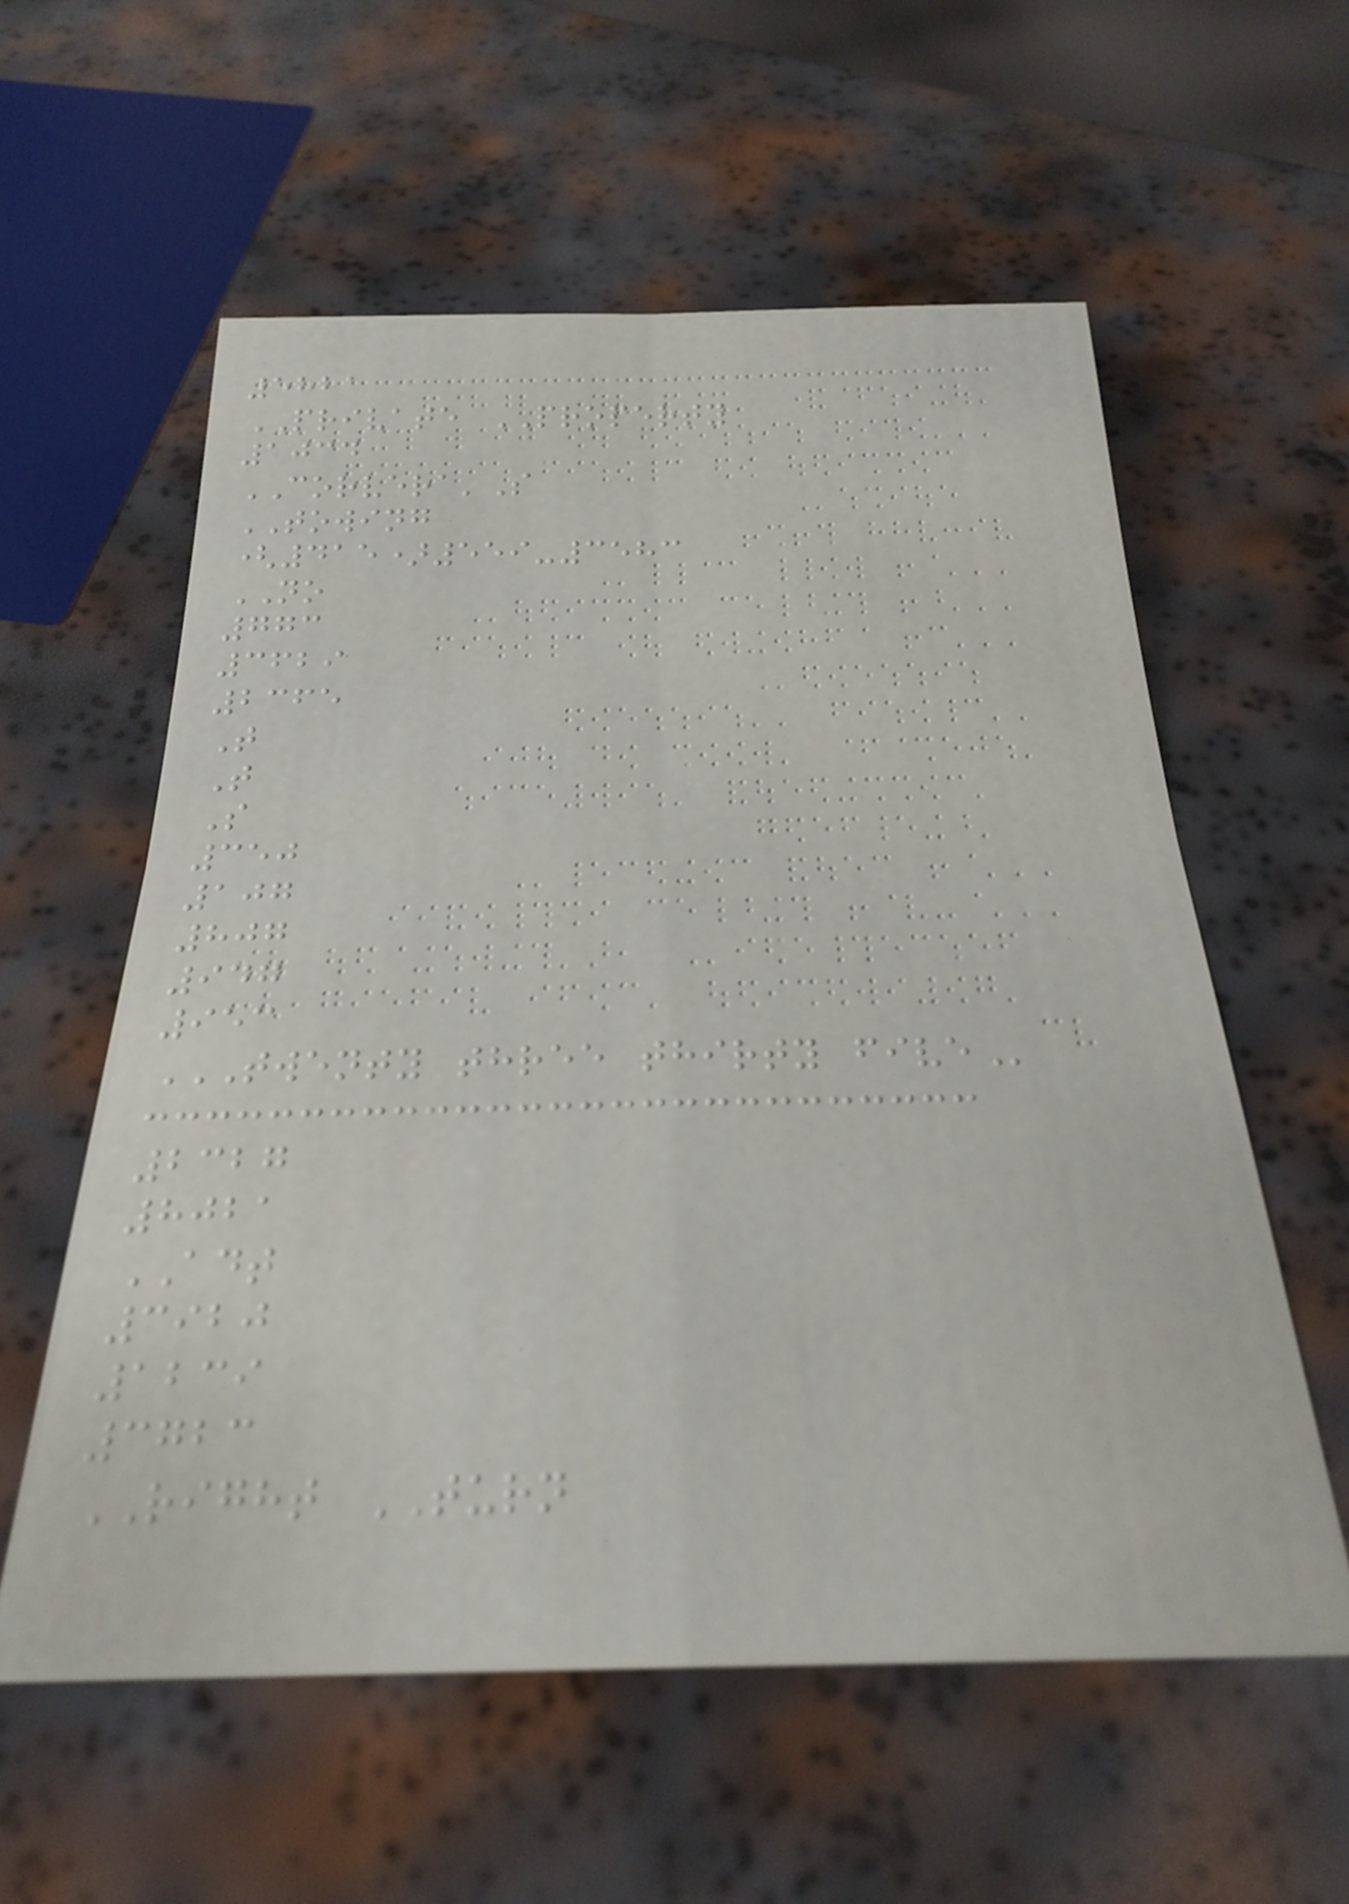5821
PRIVATE PROPERTY
1034
CORVERA'S
TOWING
(415)559-3583
NO
773
3629
2365
T
T
S
350
107
807
947
953
TWENTY THREE THIRTY FIVE
2327
8021
ADT
3920
1239
3723
RIGHT TURN
